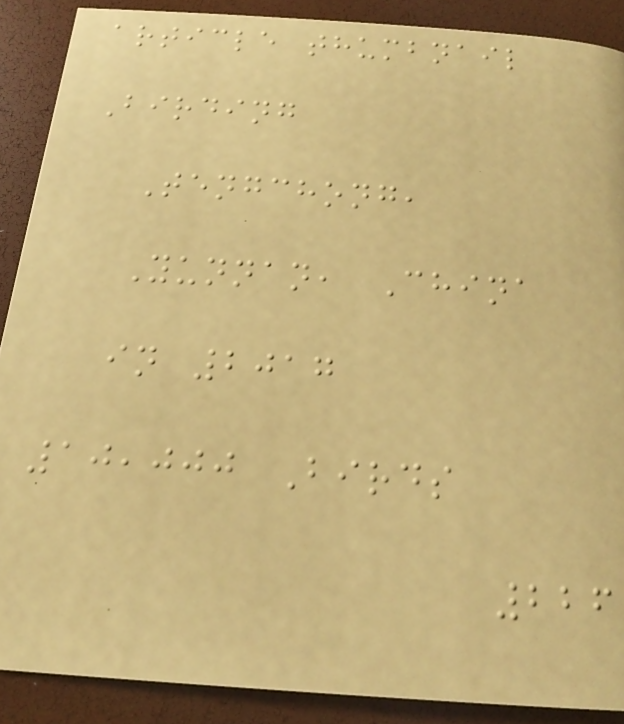article thumbnail
Birding
Tengchong,
Yunnan, China
in 2017
10,000 Birds
226
